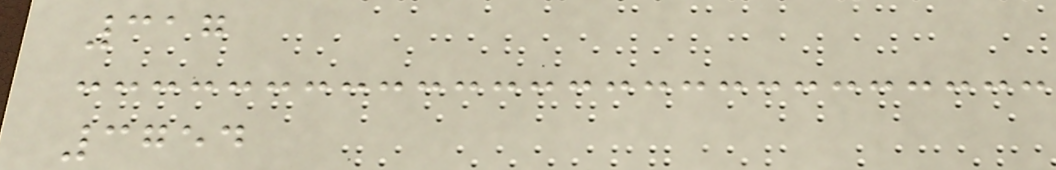317
3754
